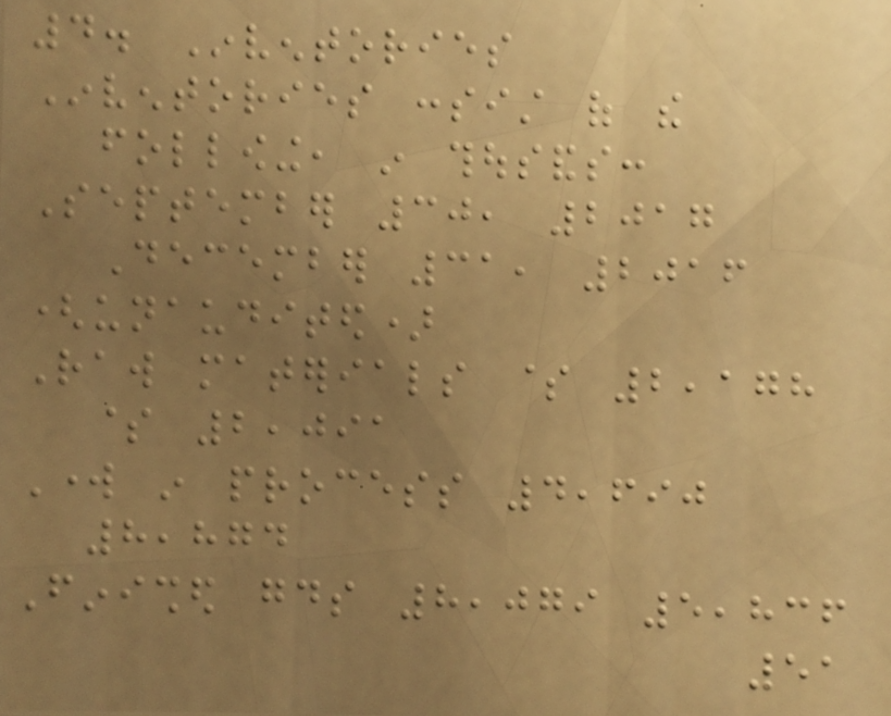4. Inventories
Inventories consist of the
following, in thousands:
September 30, 2017
December 31, 2016
(unaudited)
Raw materials $ 2,178
$ 2,091
Work in process 4,690
8,874
Finished goods 8,079 5,836
51
